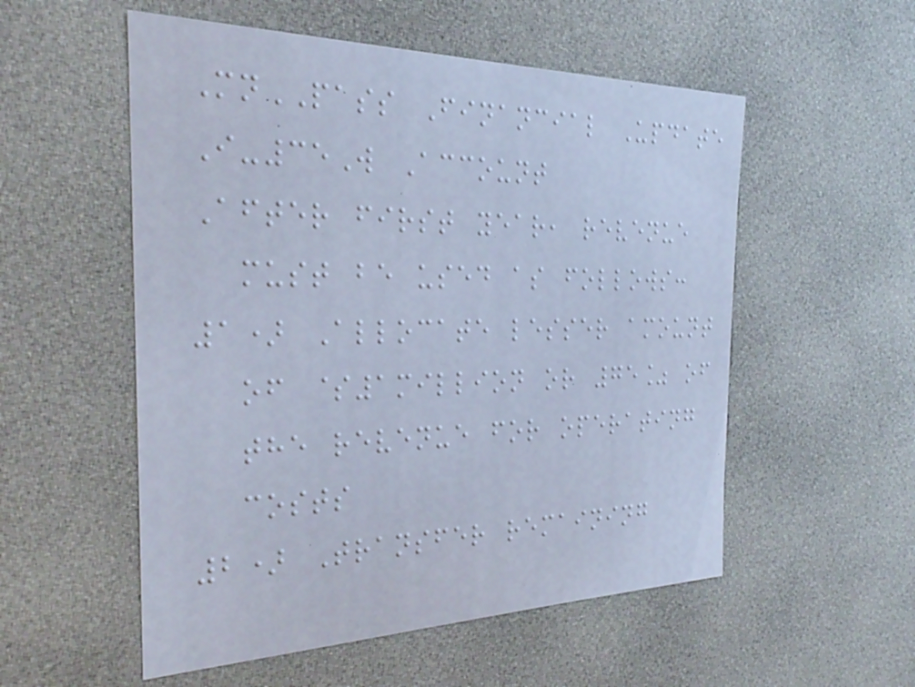MnPASS Financial Update
I-35W Account
After first year, revenue
must be used as follows:
1) Allocate lesser amount
of $1million or 75% of
the revenue for operating
costs
2) Transfer remaining
